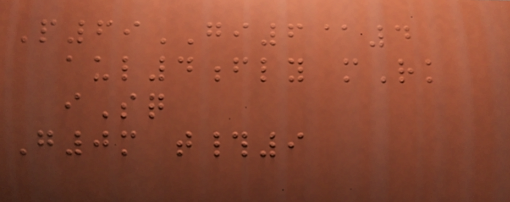P69GI6@4
aul4fly mRk
iSq
G0m t#9
